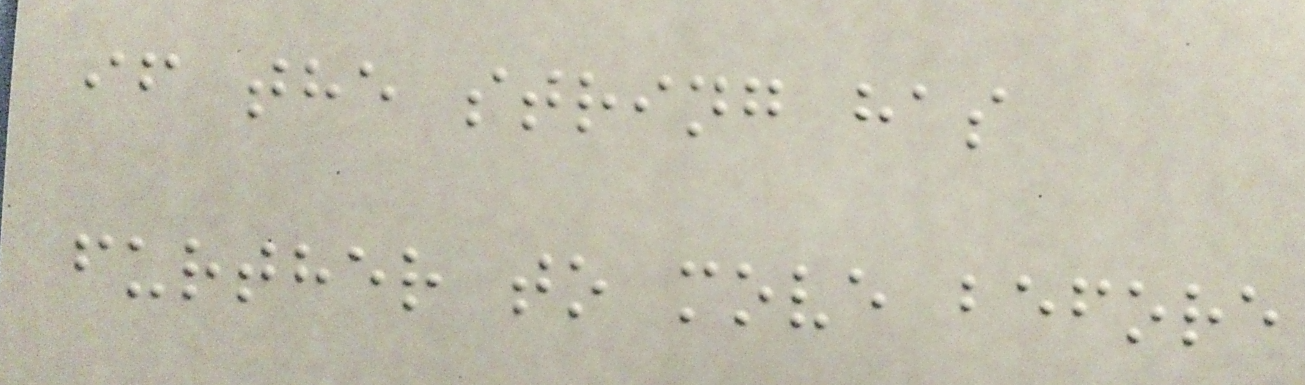if the string has
further to move before
